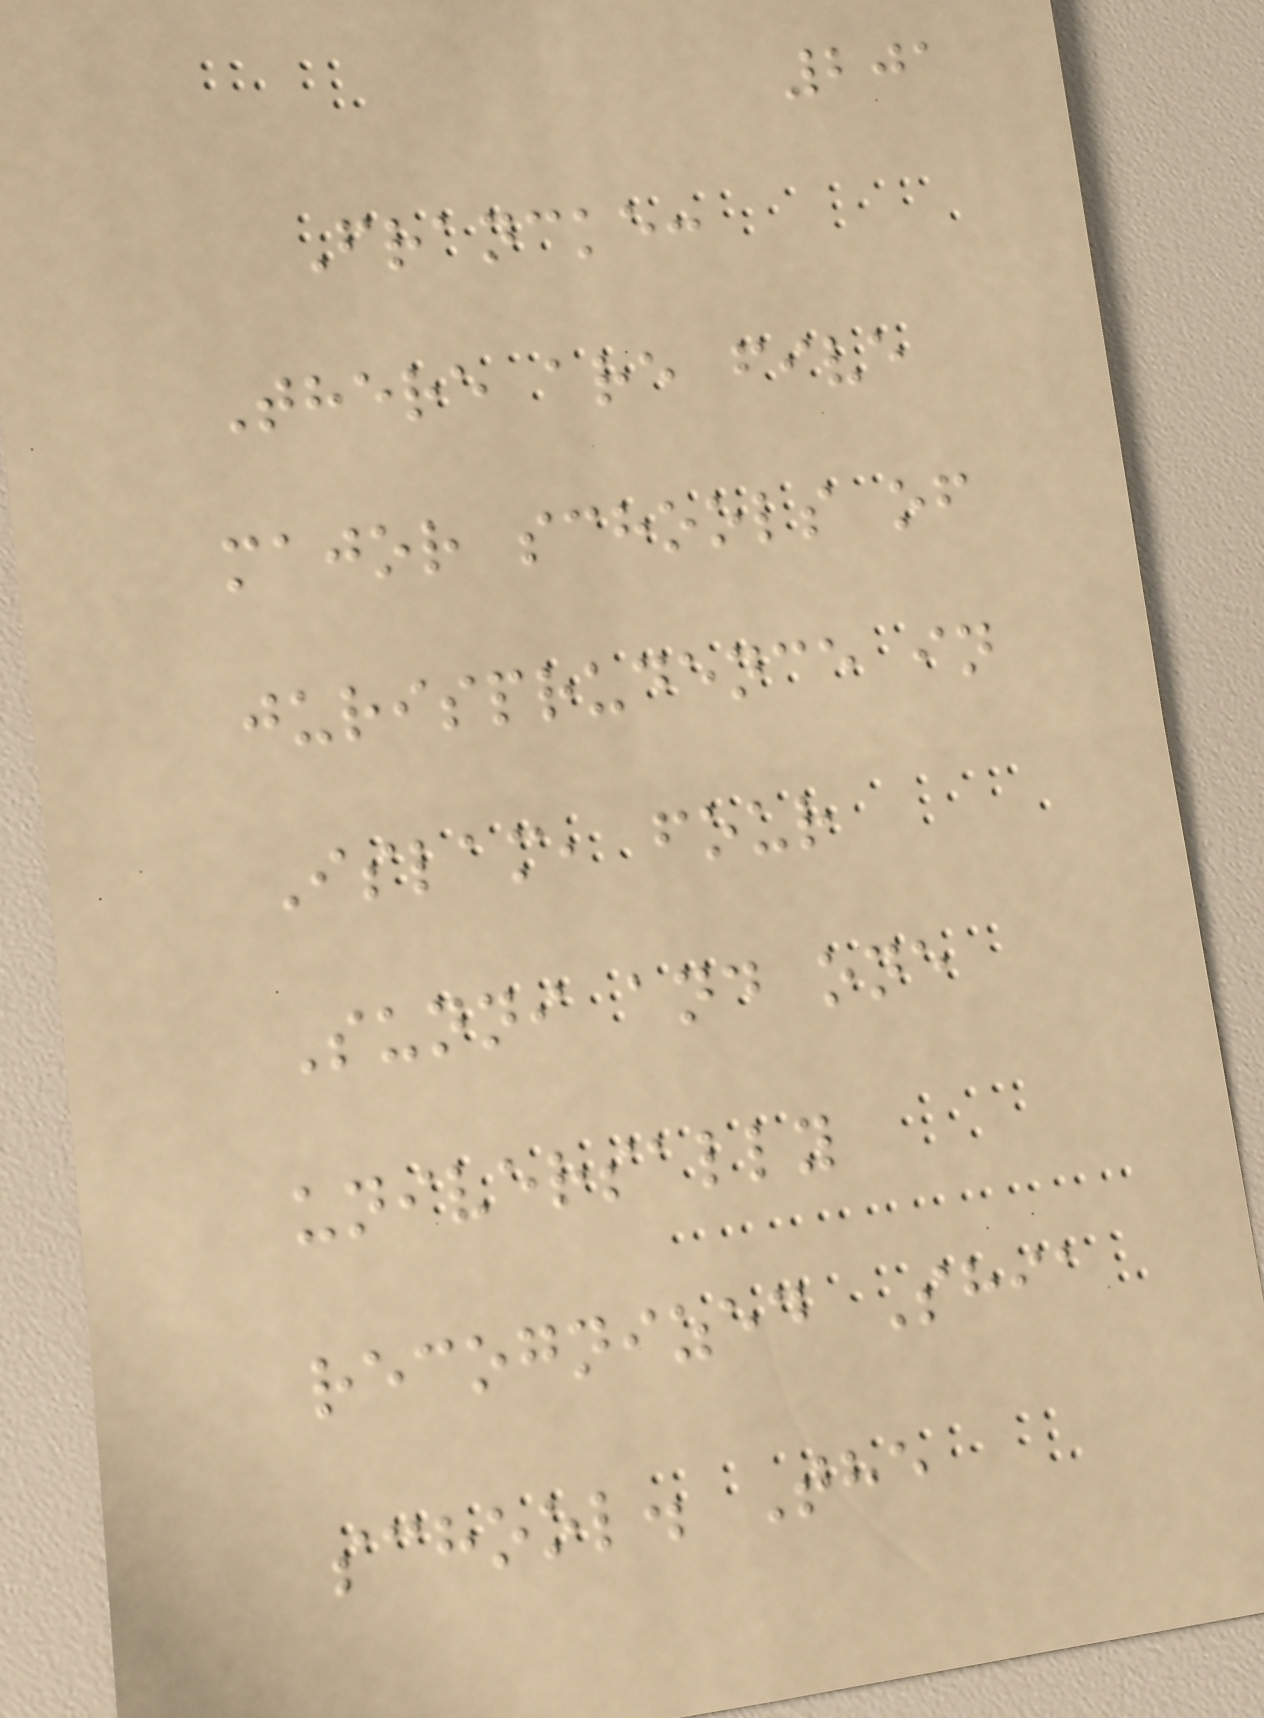201
Francke:
There are five
major schools of
jurisprudence in
Islam, four
Sunni and one
universally
recognized Shia
school. The
